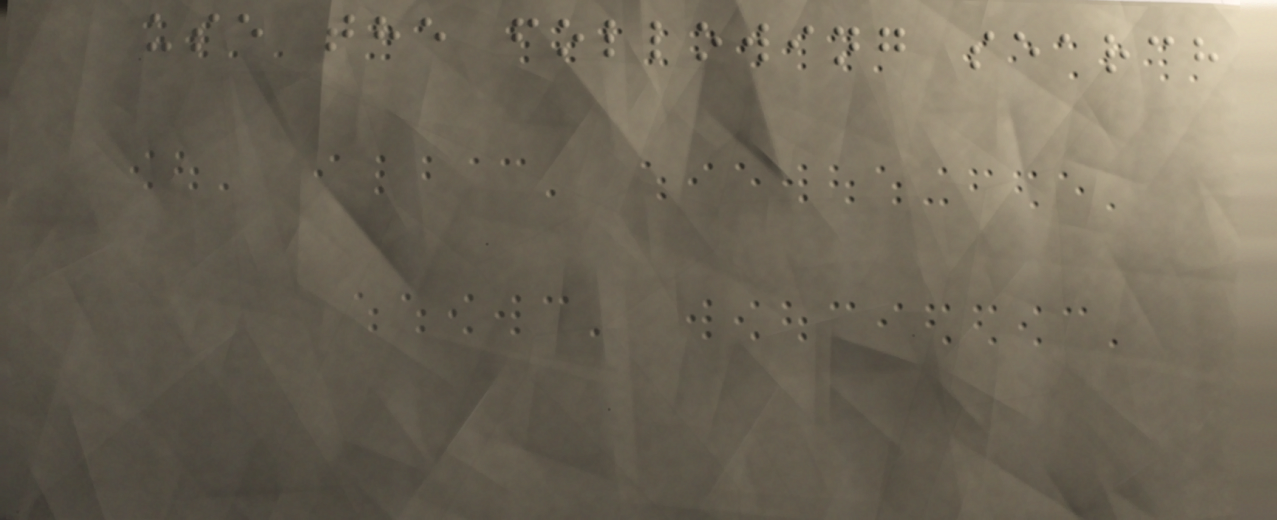use the following search
